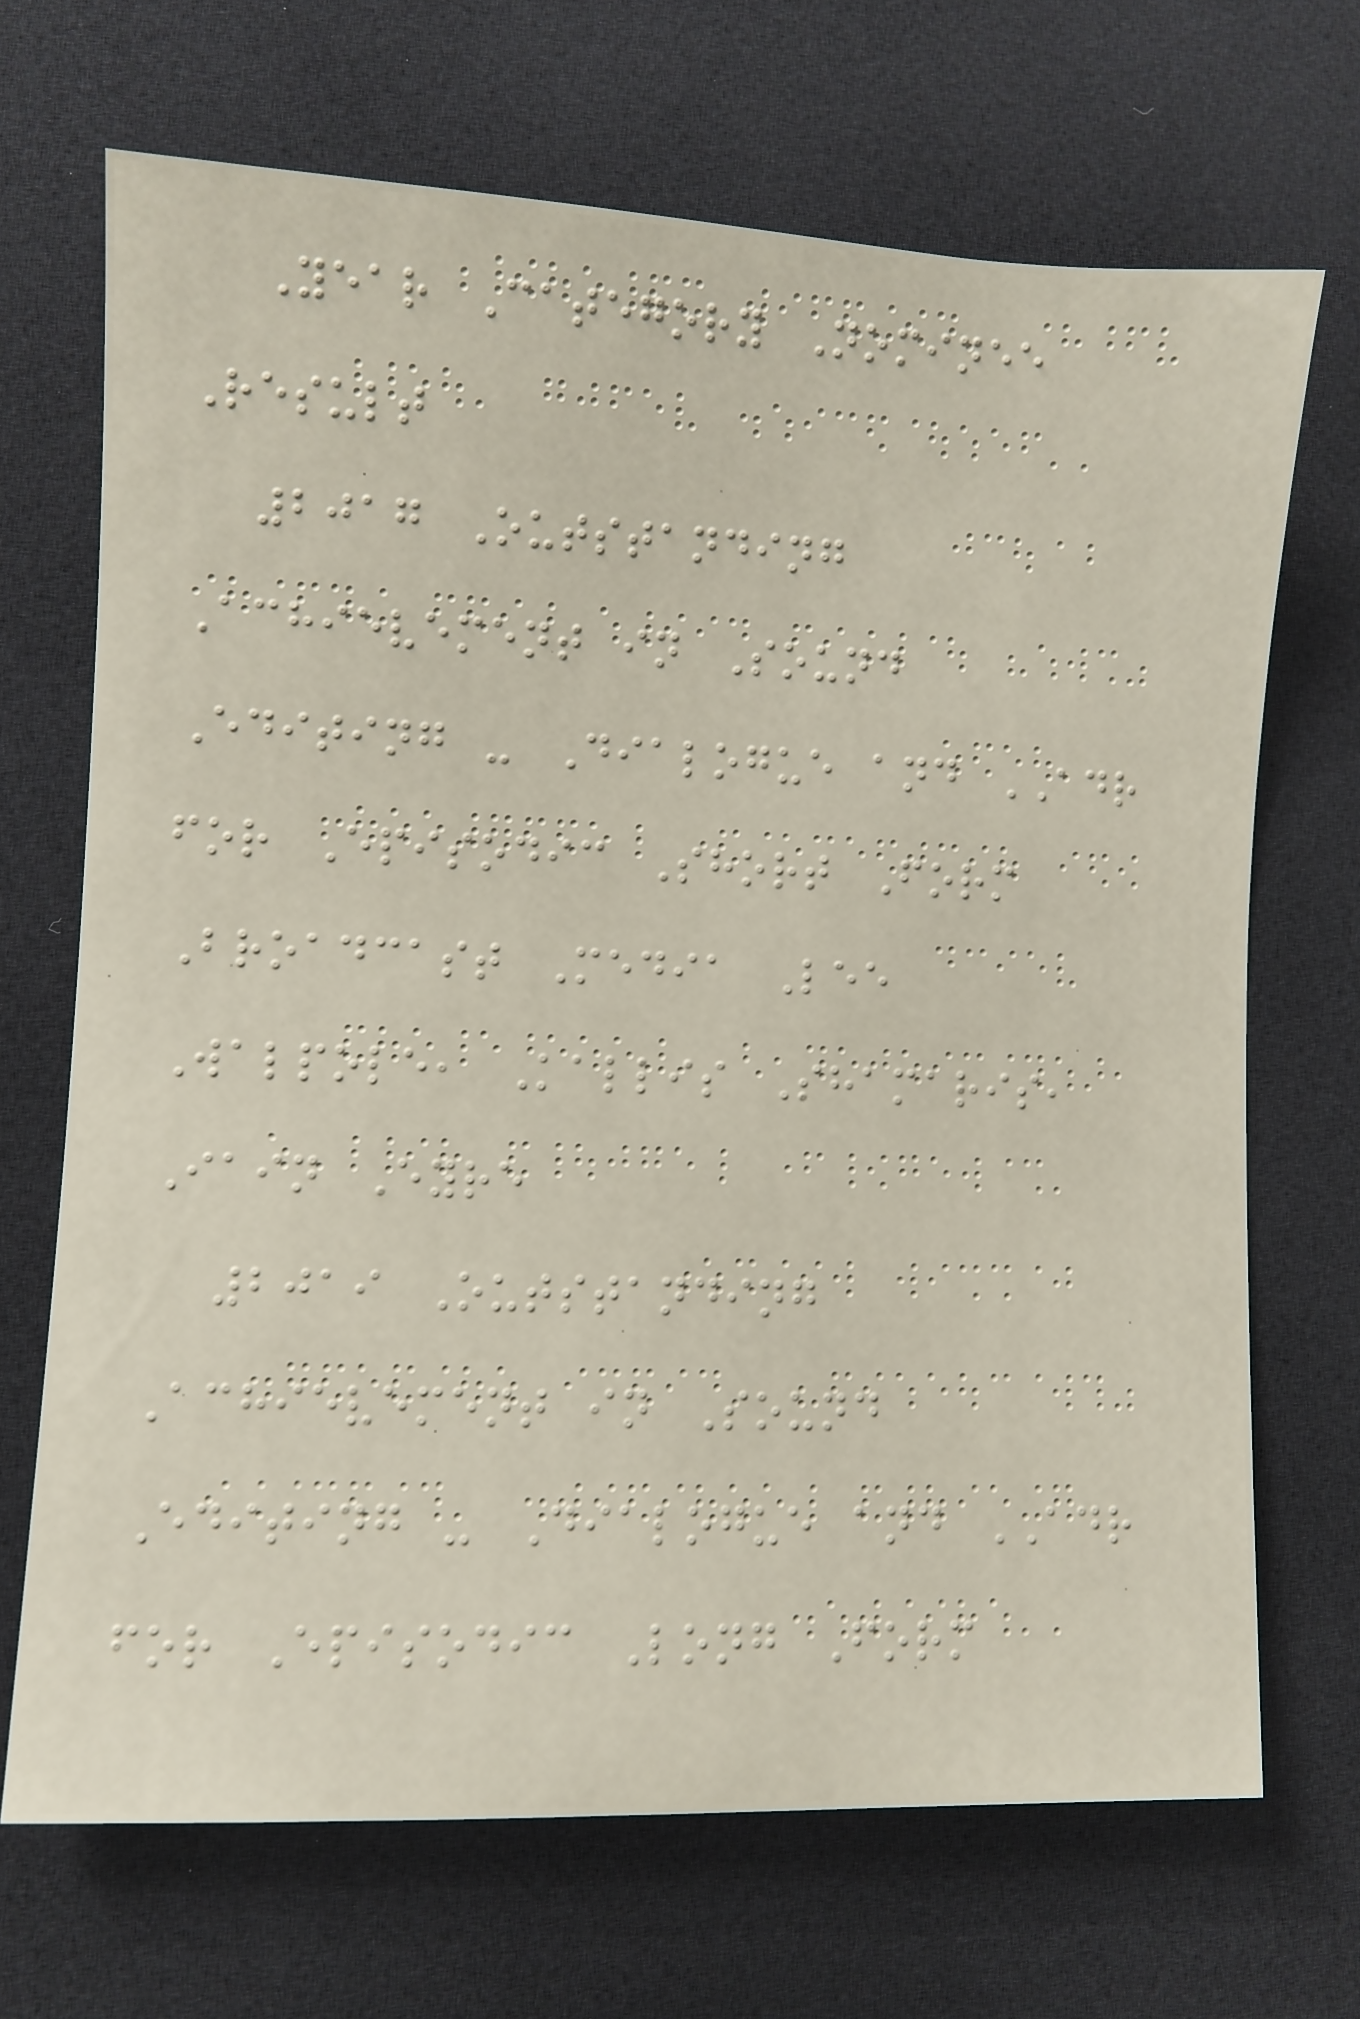Year Category Nominee
Result
2017 Outstanding
Achievement in Sound
Editing - Dialogue and ADR
for Episodic Short Form
Broadcast Media Lee
Walpole, Kallis Shamaris,
Iain Eyre
2019 Outstanding
Achievement in Sound
Editing - Dialogue and ADR
for Episodic Long Form
